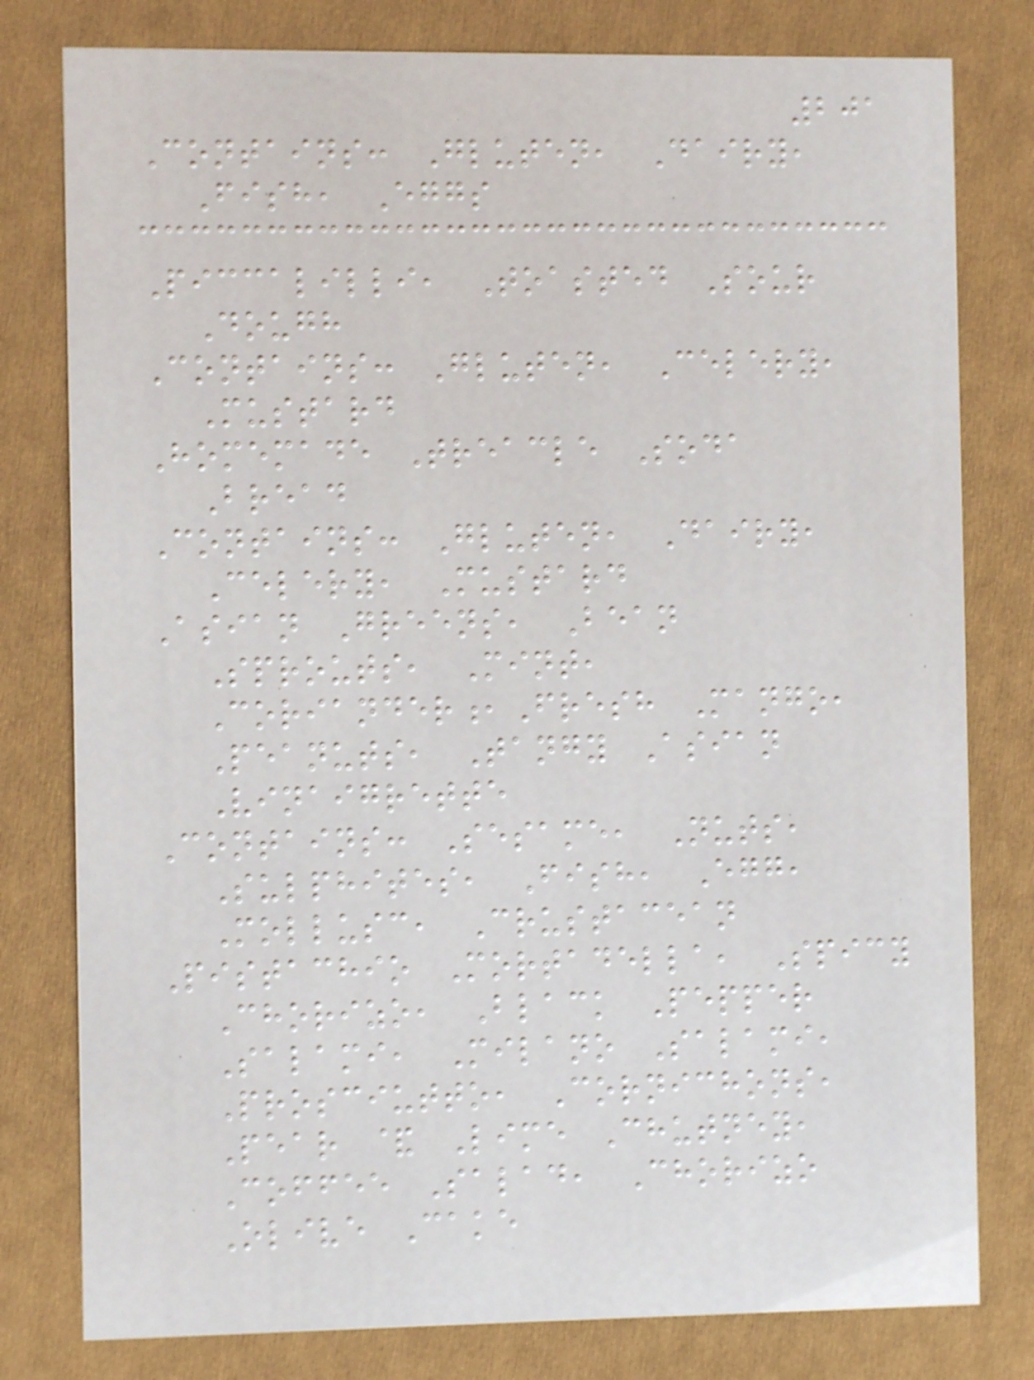201
Contains: Gluten, Dairy,
Fish, Eggs
Piccalilli, Toasted Sour
Dough
Contains: Gluten, Celery,
Mustard
Homemade Treacle Soda
Bread
Contains: Gluten, Dairy,
Celery, Mustard
Asian Greens, Bean
Sprouts, Mint,
Coriander,Fresh Mango,
Peanuts, Tangy Asian
Vinaigrette
Contains: Sesame, Nuts,
Sulphites, Fish, Egg,
Mollusc, Crustacean
Pistachio Mortadella, Spicy
Chorizo, Black Pepper
Salami, Milano Salami,
Prosciutto, Cornichons,
Pear & Lime Chutney,
Coffee Salad, Chorizo
Olive Cake
